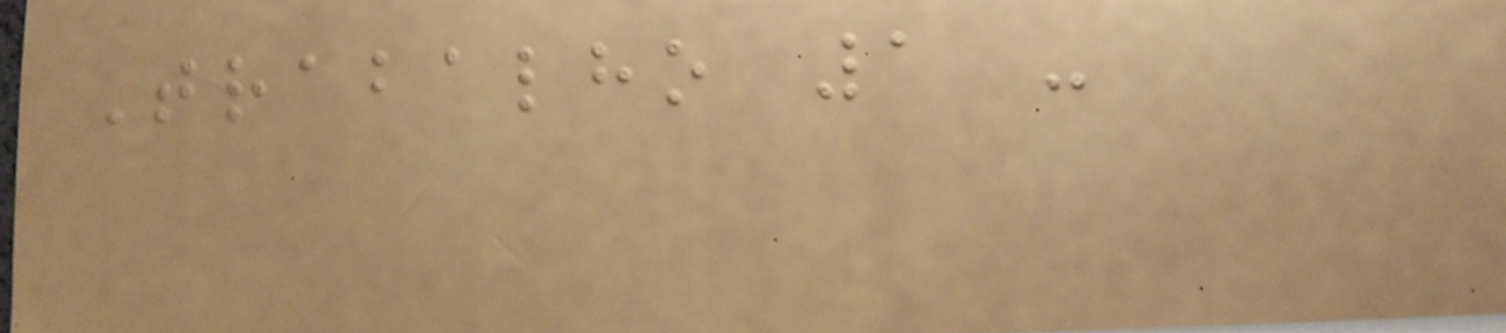Trabalho 1 -
